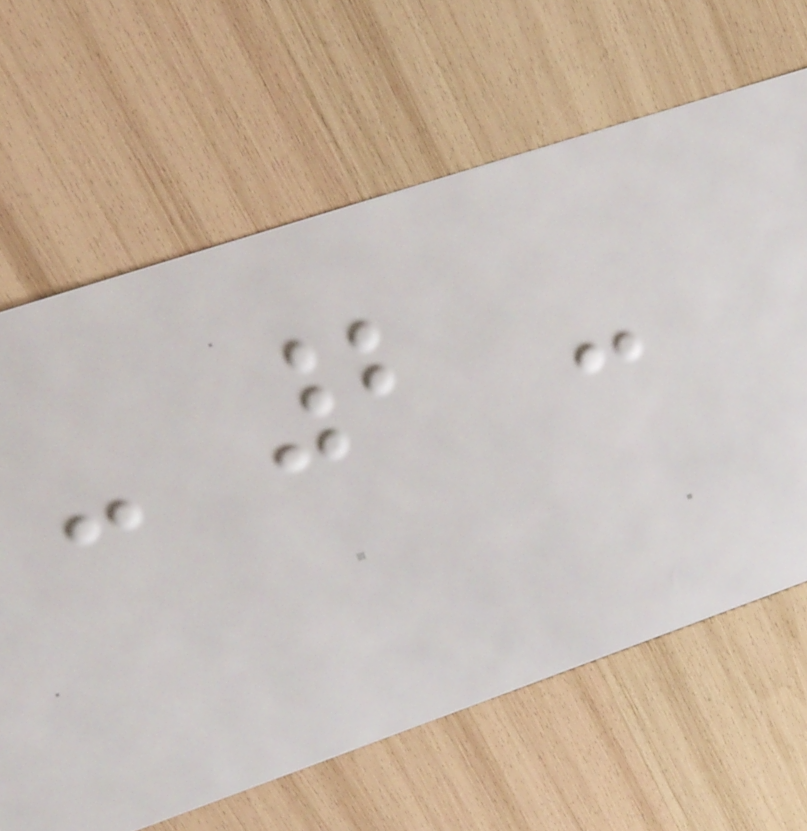- 2 -
